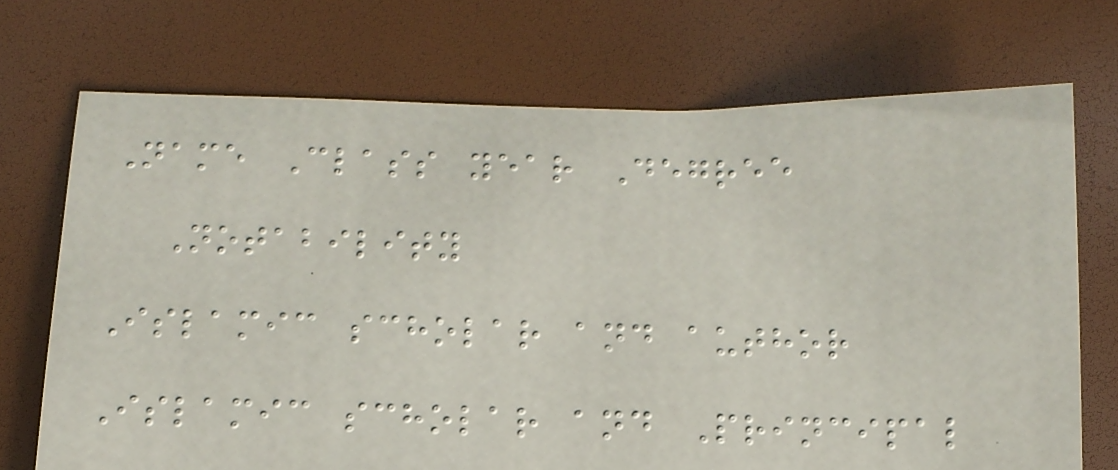Name Class year Degree
Notability
Islamic scholar and author
Islamic scholar and Principal
